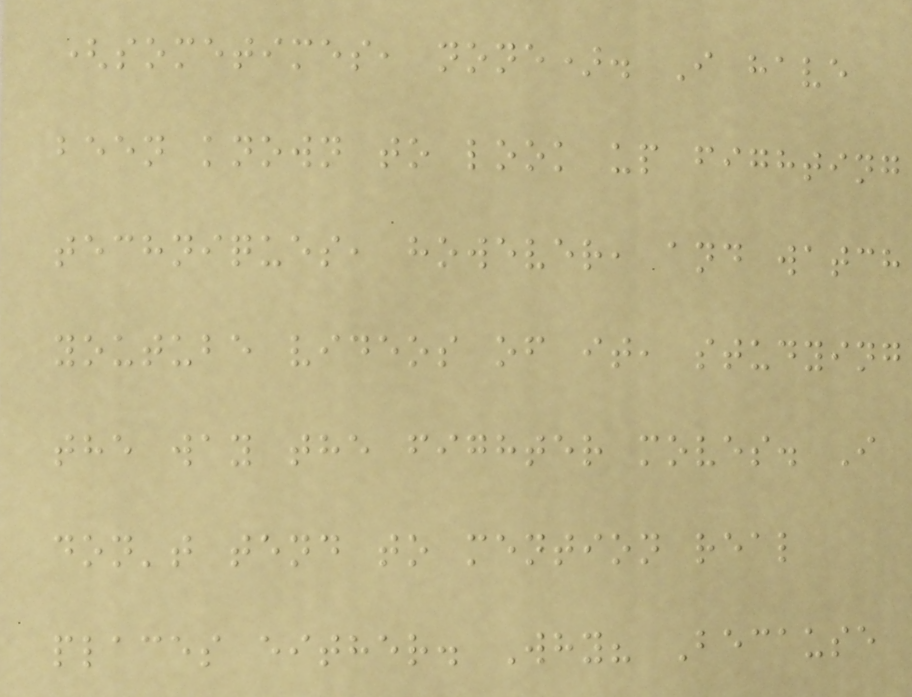(sometimes, none). I have
been known to look up fighting
techniques, however, and watch
youtube videos of it, studying
the way the fighter moves. I
don't tend to mention real
places either. Why? Because
